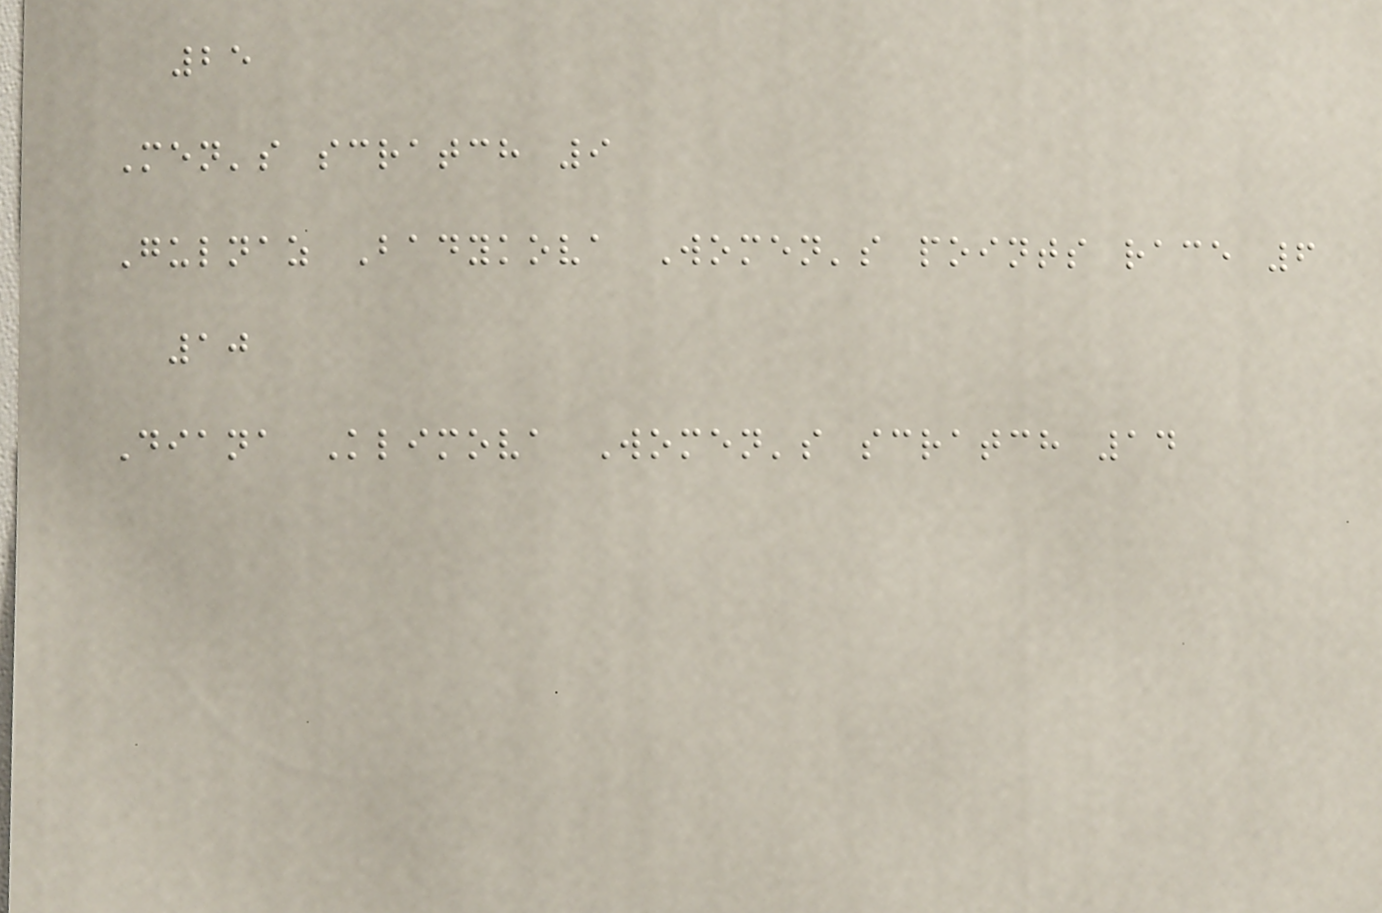25
Men's scratch 9
Gulnaz Badykova Women's points race 6
10
Diana Klimova Women's scratch 14
